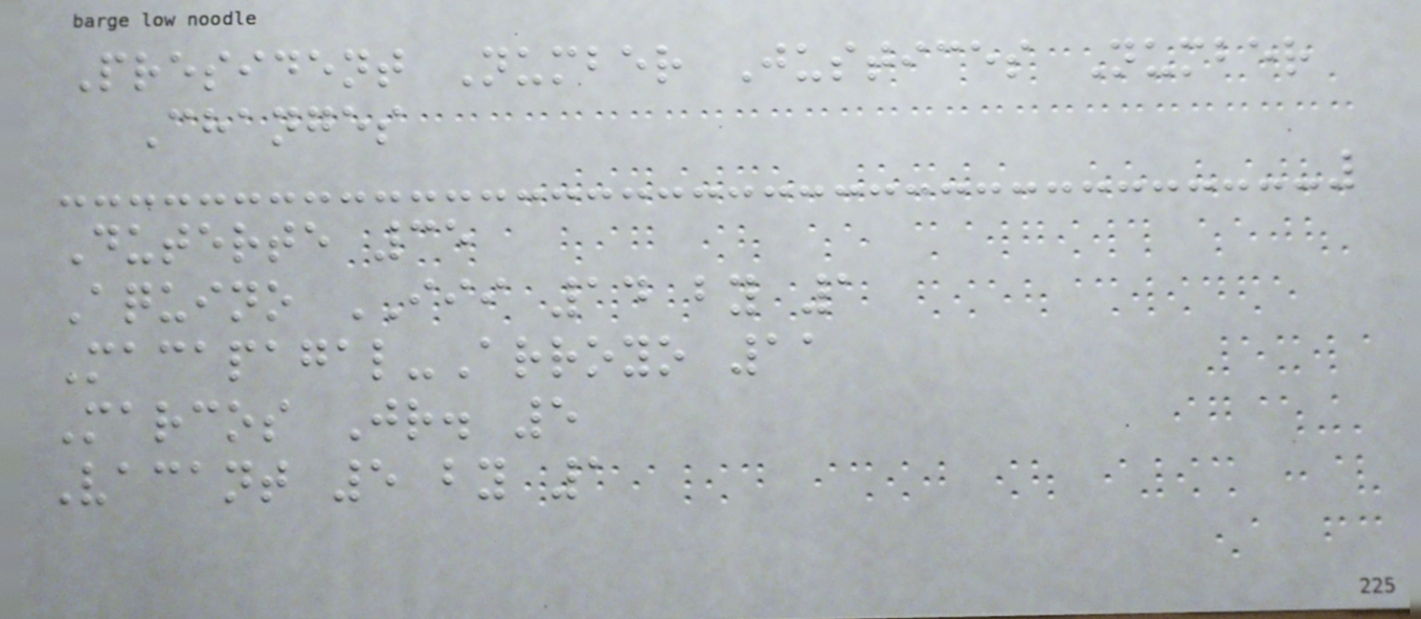President Number Justices Number
Changes
Duterte 35
Aquino III 14 by 1
Macapagal-Arroyo 11
Marcos Jr. 5
Vacant 5 by 1
